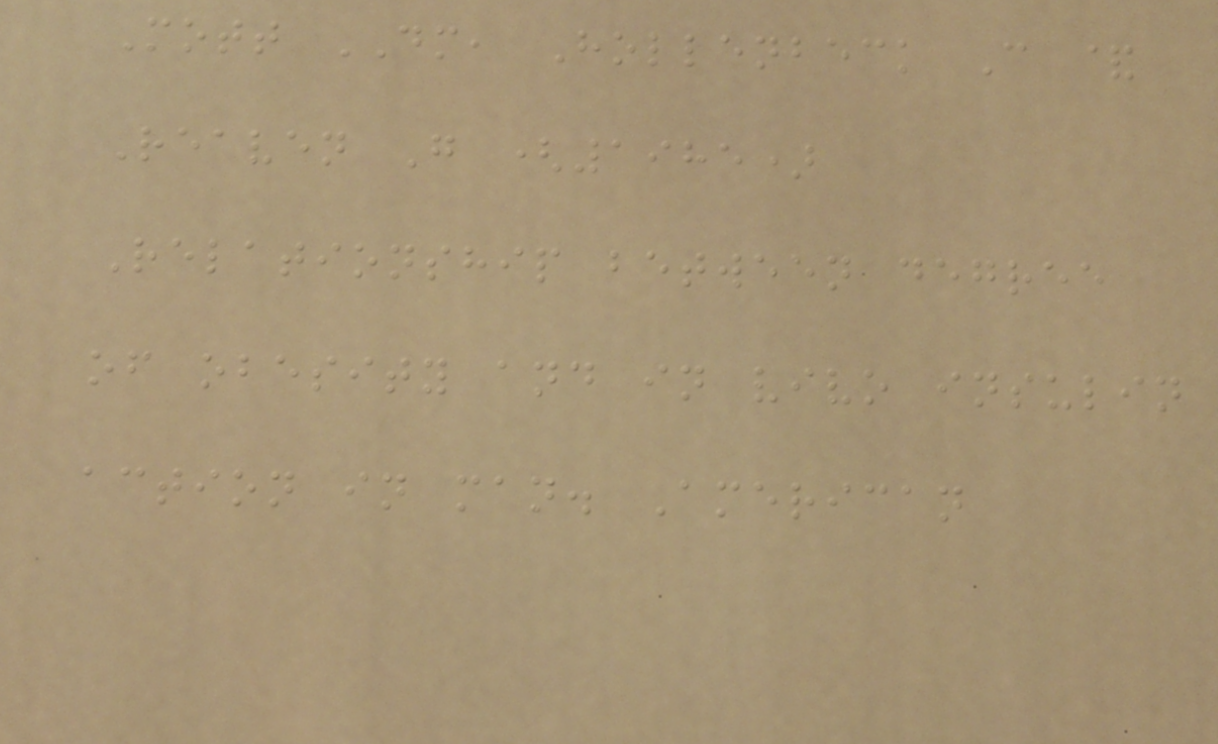Mott DM, Hollenbeck C &
Reaven G (1985)
Relationship between degree
of obesity and in vivo insulin
action in man. American
